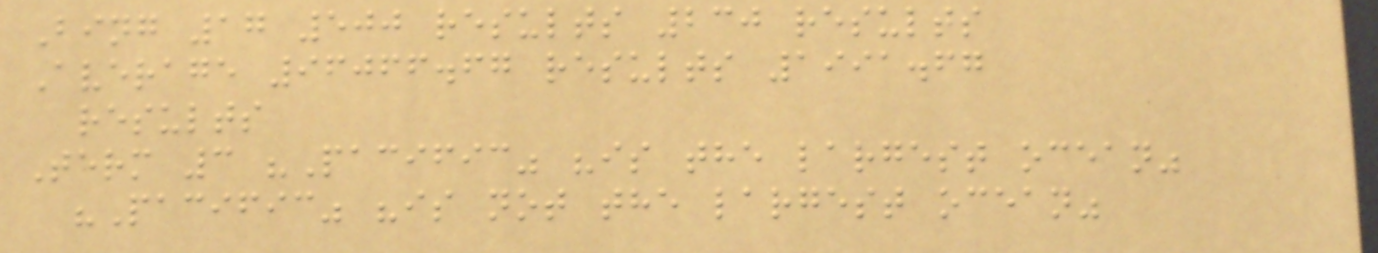Bing 17 500 results 230 results
Average 96066.67 results 1991.67
results
Term 3 "Pacific" "is the largest ocean"
"Pacific" "is not the largest ocean"
